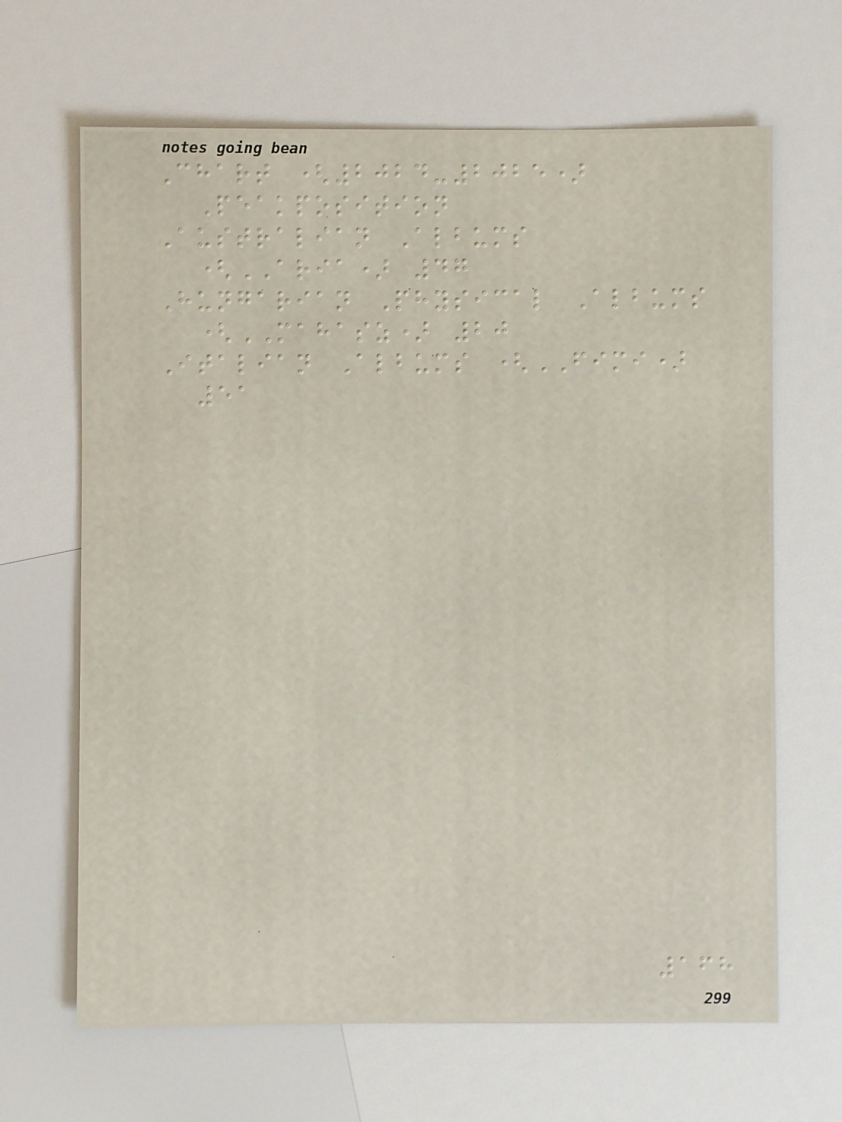Chart (2024-2025)
Peakposition
Australian Albums
(ARIA) 47
Hungarian Physical Albums
(MAHASZ) 20
Italian Albums (FIMI)
51
168
